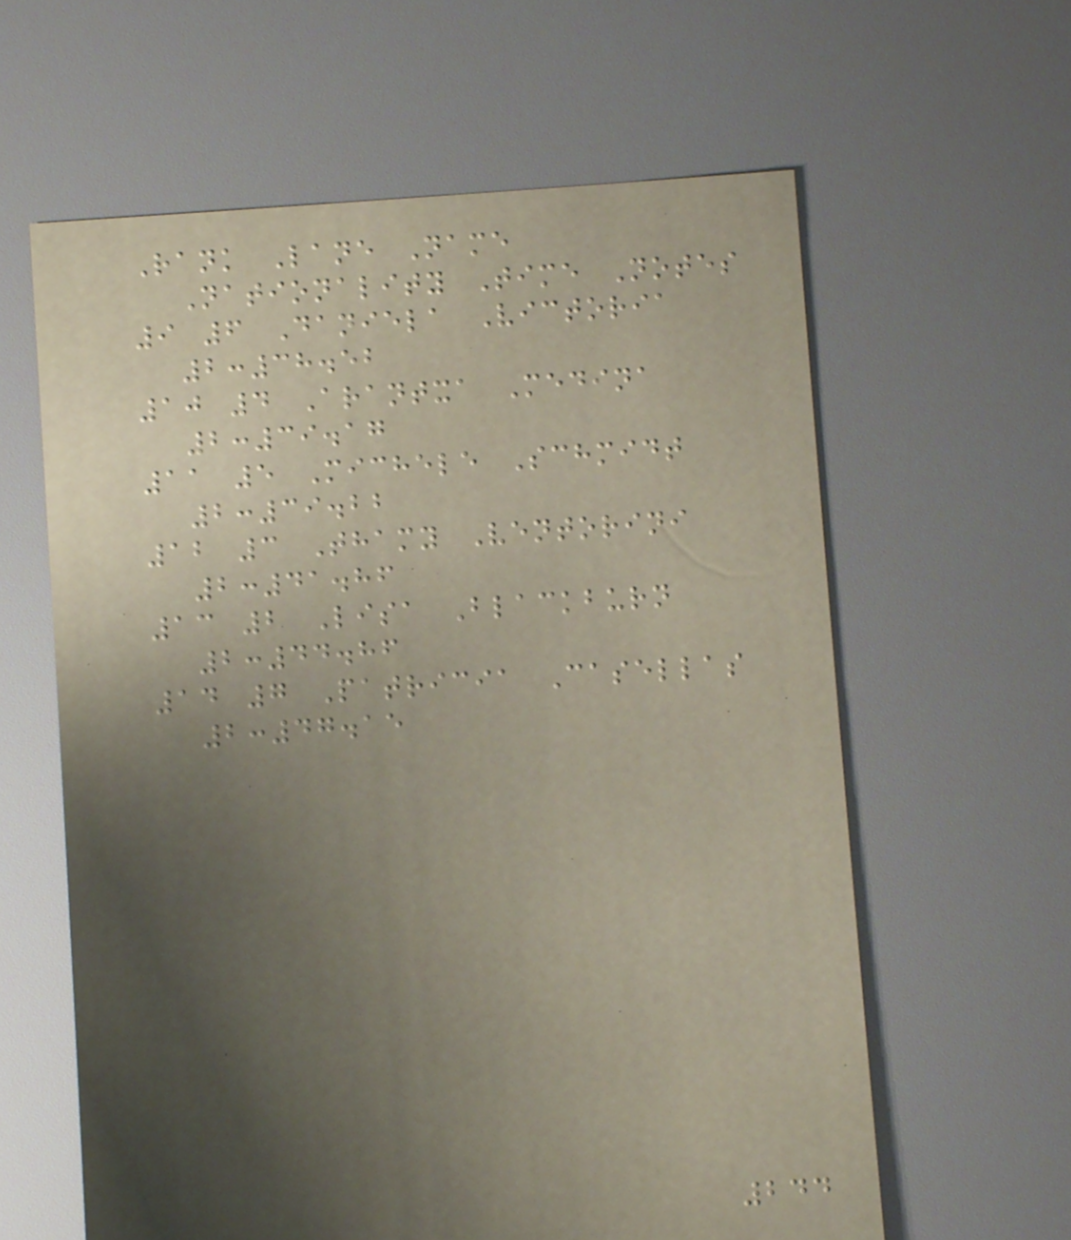Rank Lane Name
Nationality Time Notes
9 6 Daniela Victoria
2:38.52
10 4 Arantxa Medina
2:39.17
11 5 Michele Schmidt
2:39.22
12 3 Thamy Ventorini
2:41.86
13 2 Lisa Blackburn
2:44.86
14 7 Patricia Casellas
2:47.15
244
